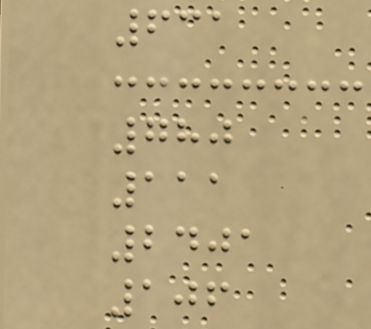631
780
111
2401
106
